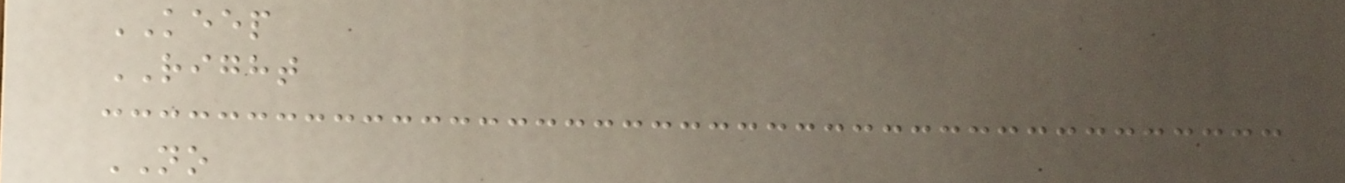KEEP
RIGHT
NO
